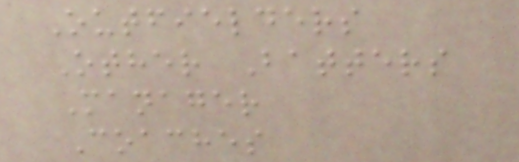Outfielders
Other Batters
Manager
Coaches
